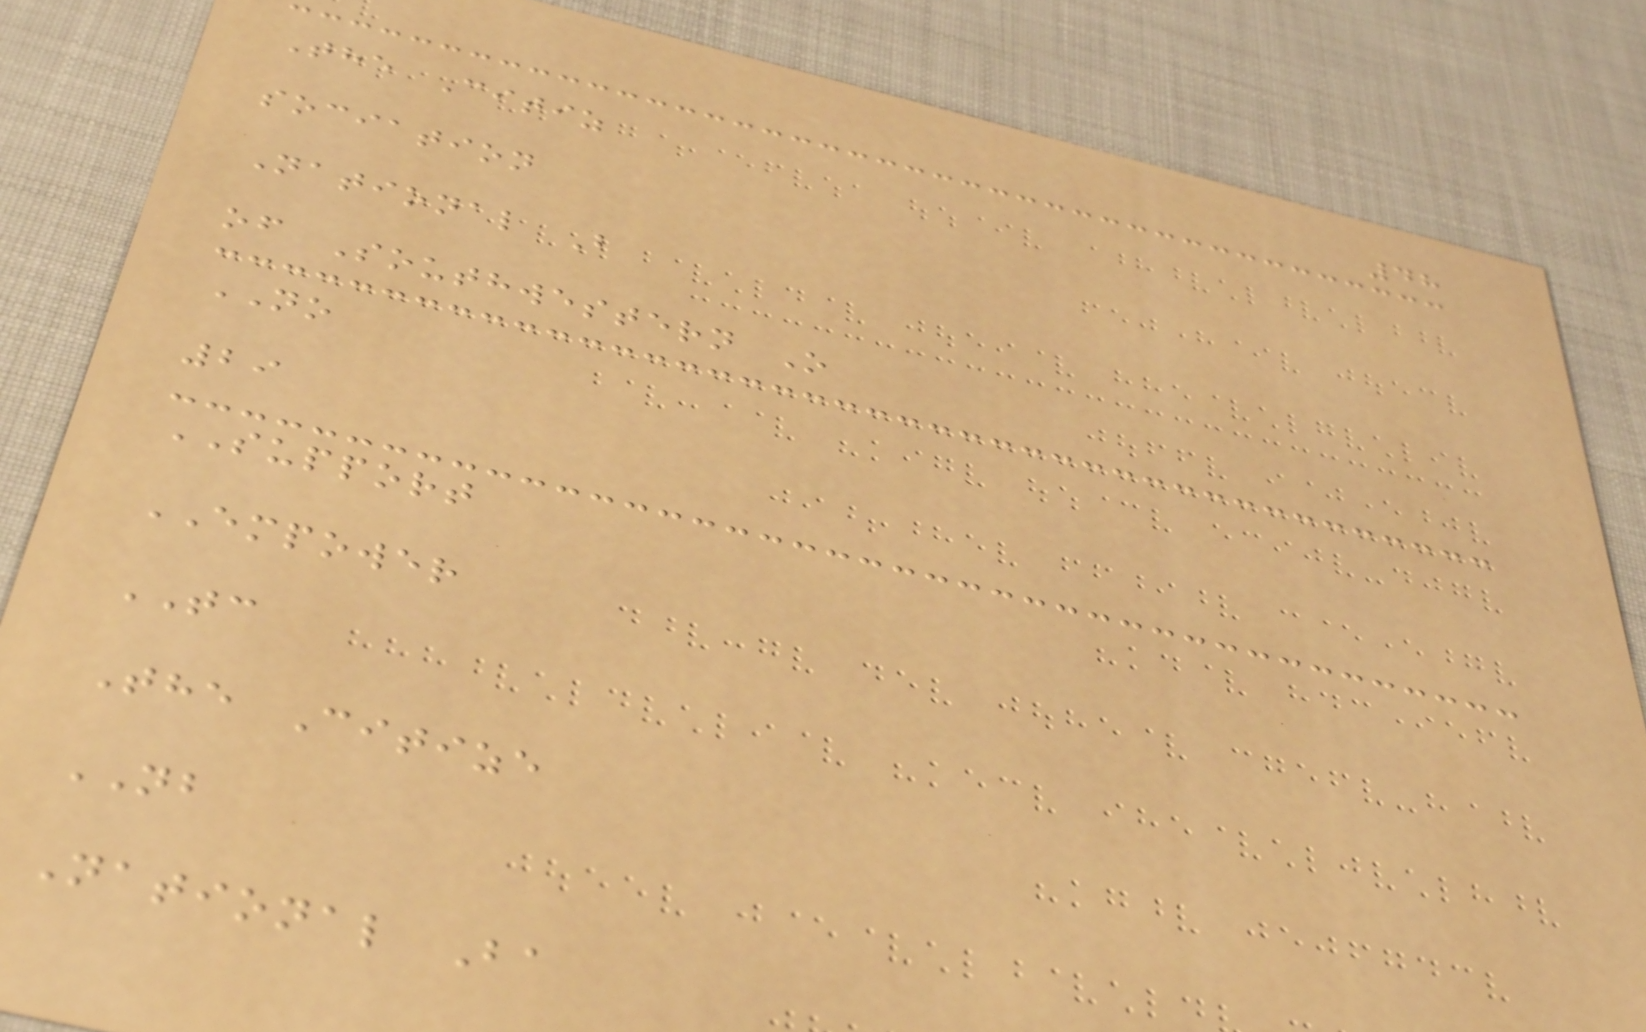48
The Citiz
sociation
National B
of Southwestern O
NO
29
SUPPORT
EMPOWER
TC
The Citize
NB
National Ba
